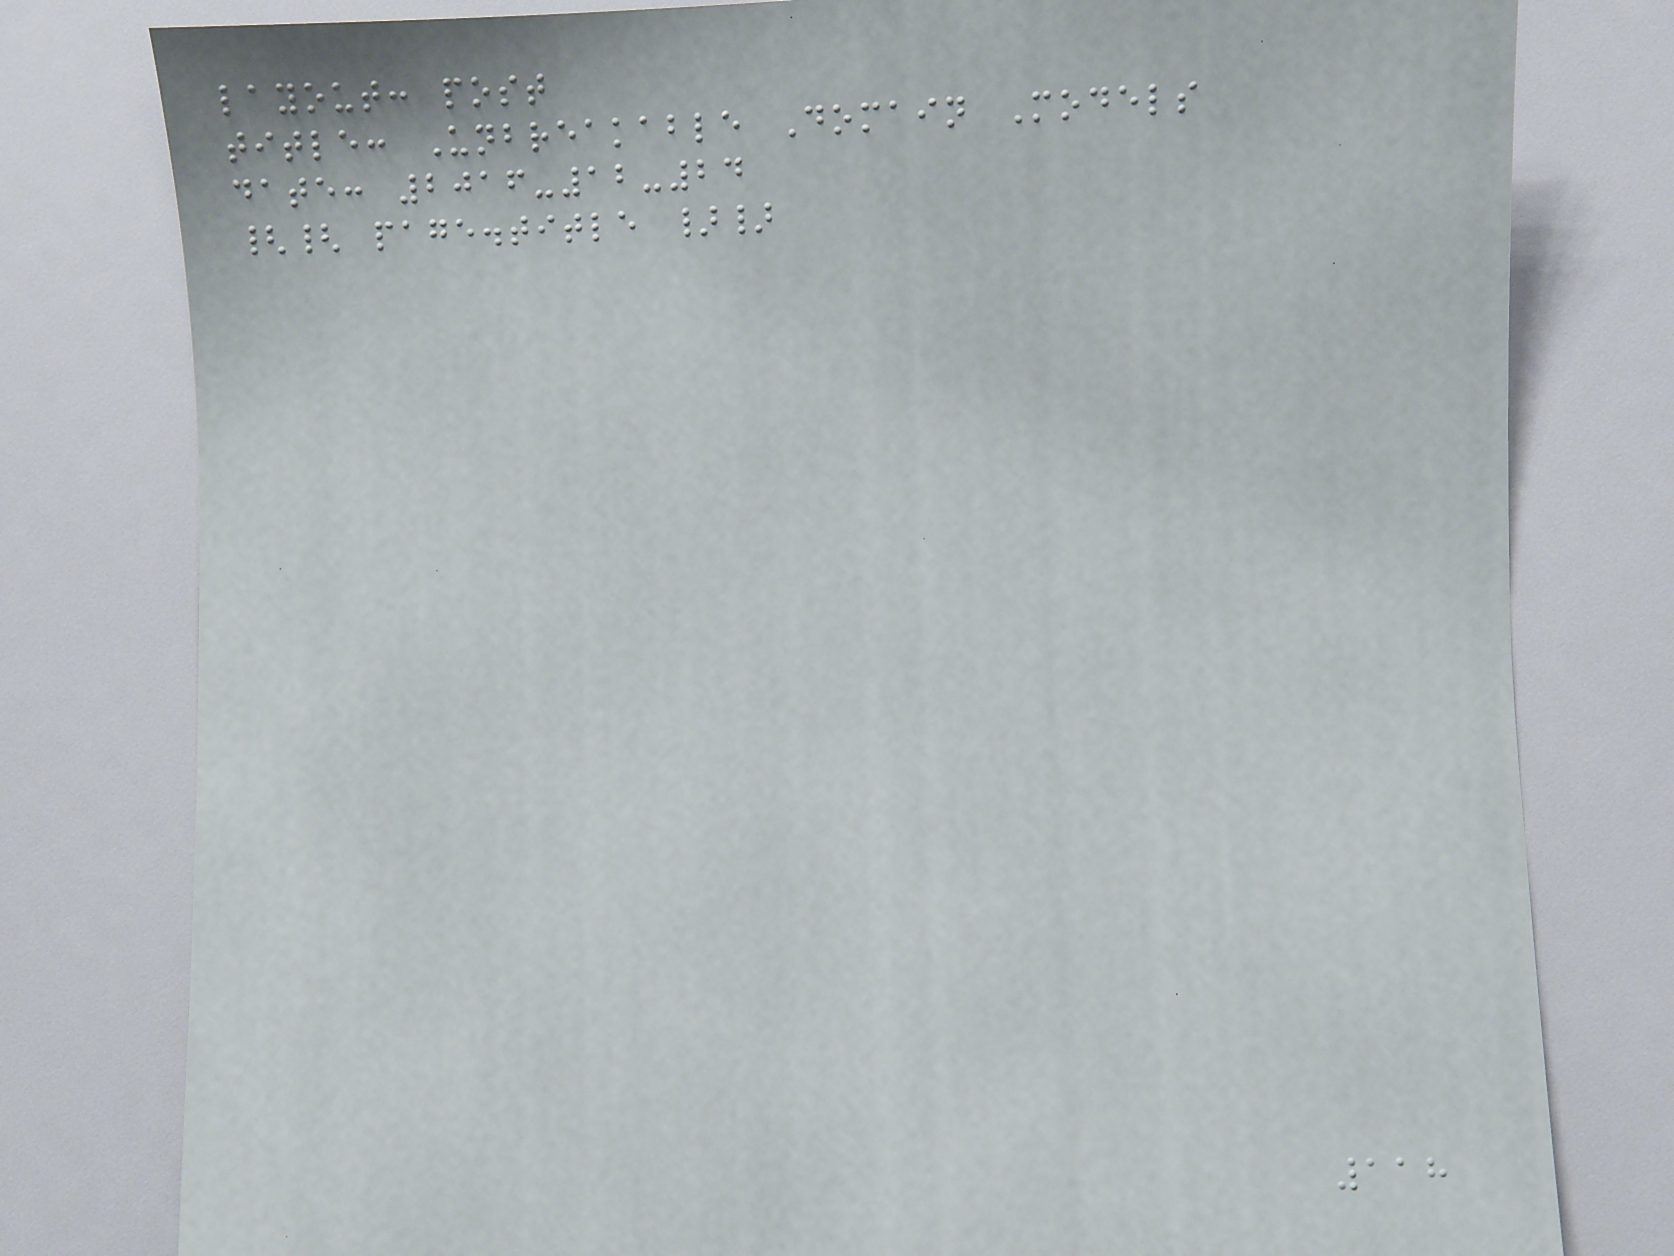layout: post
title: Unbreakable Domain Models
date: 2016-12-24
{{ page.title }}
118
